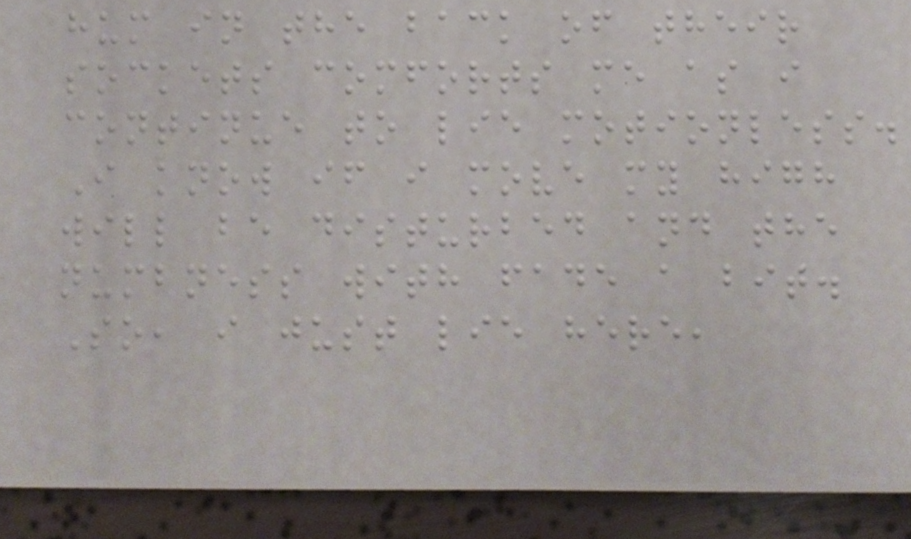hum in the back of their
sockets comforts me as i
continue to lie motionless.
I know if i move my high
will be disturbed and the
numbness with fade a bit.
So, i just lie here,
